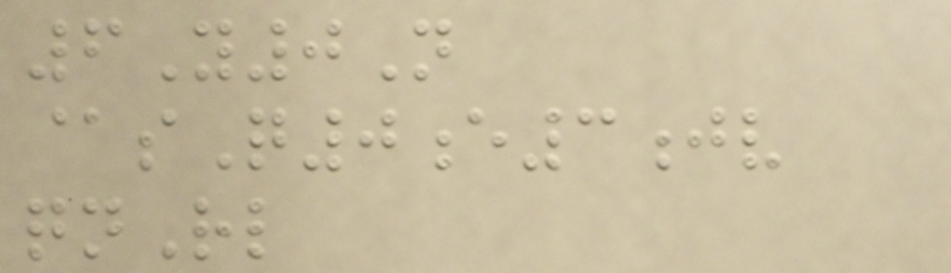6Y0N
@sQ0e3jv
qnRl
